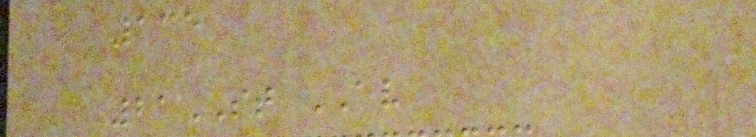135
21ST AV
